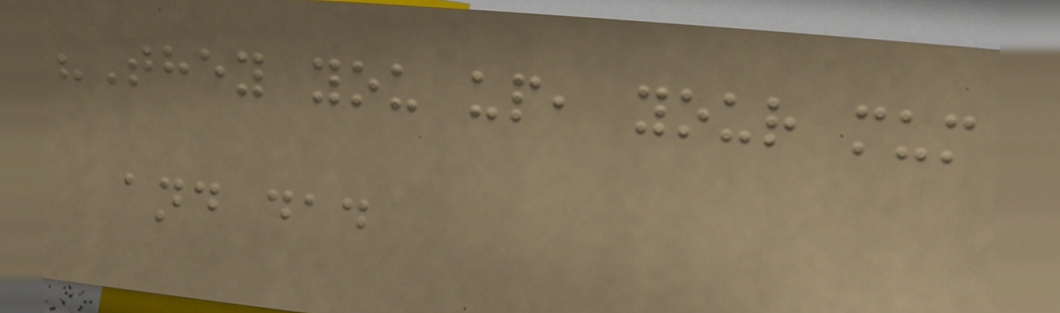"They you up, your mum
and dad
